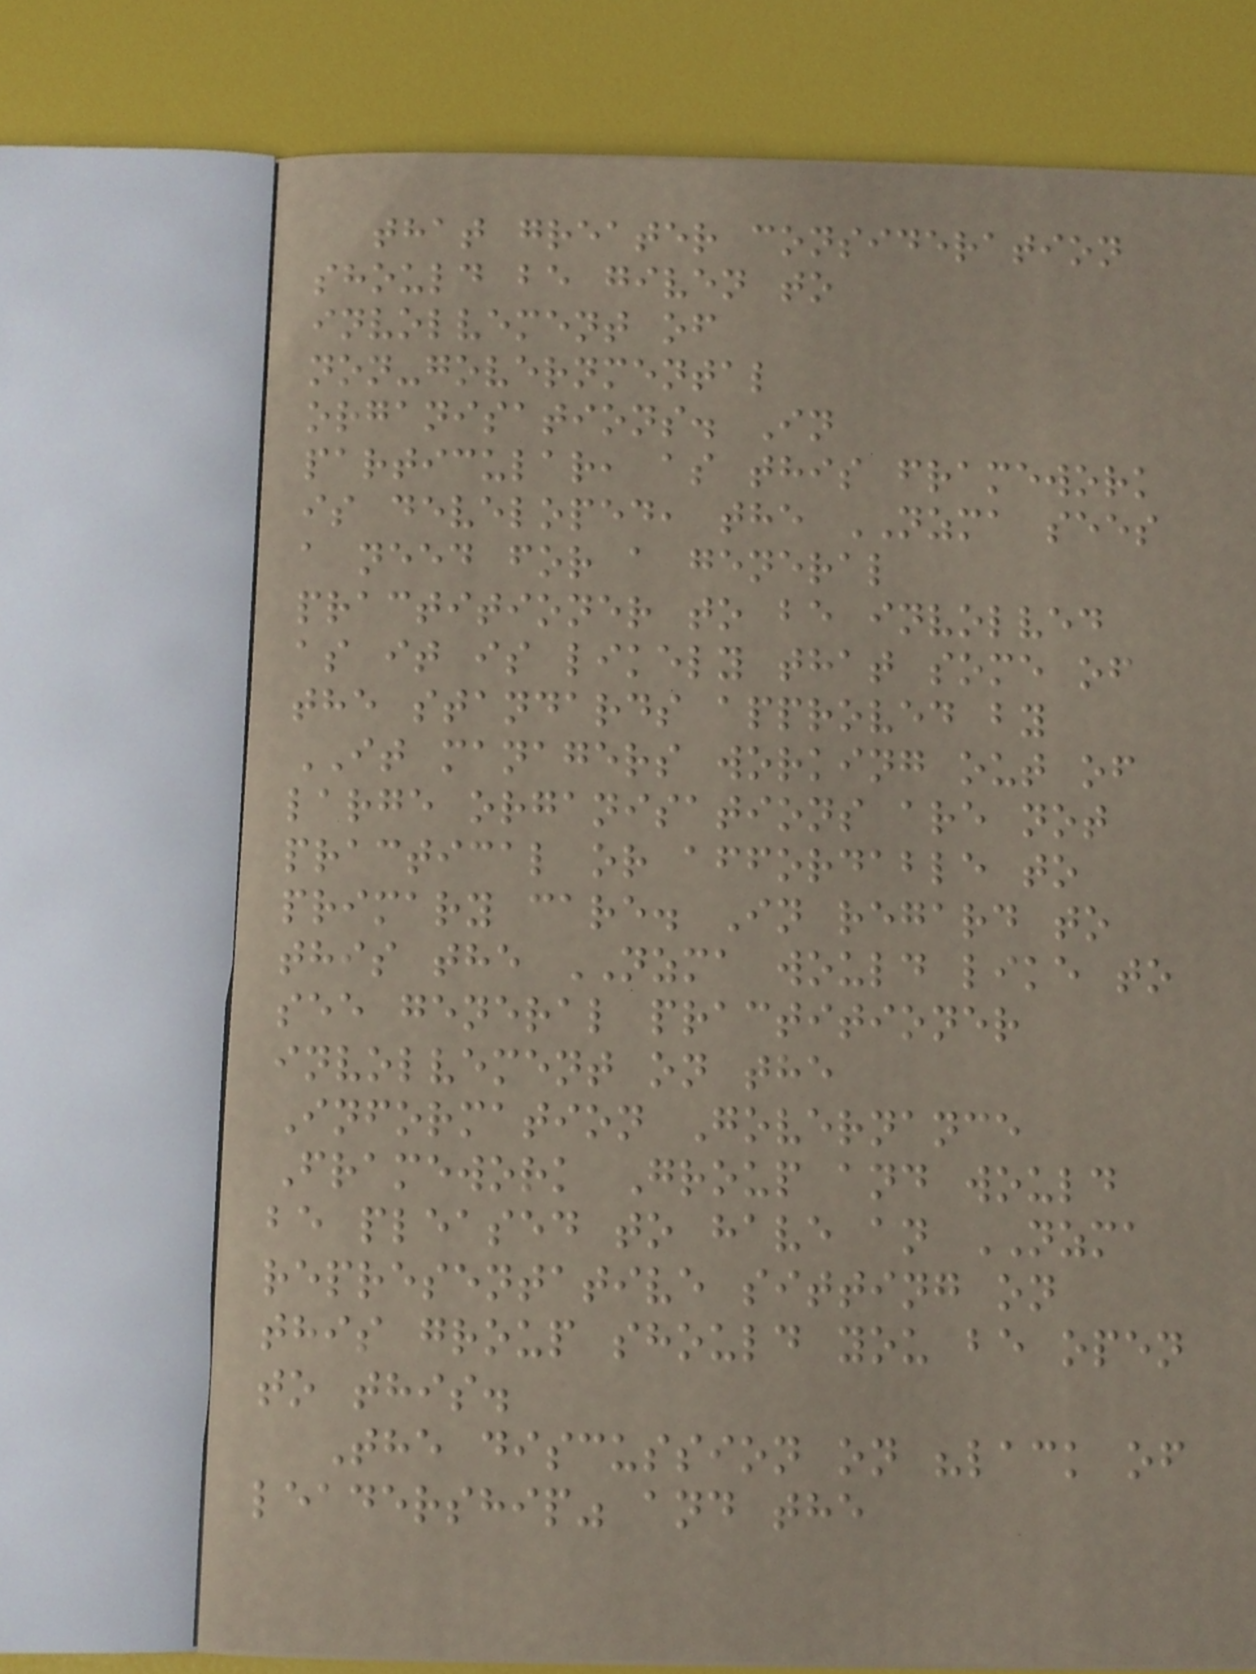that greater consideration
should be given to
involvement of
non-governmental
organisations. In
particular, as this framework
is developed, the NZMA sees
a need for a general
practitioner to be involved
as it is likely that some of
the standards approved by
IT managers working out of
large organisations are not
practical or affordable to
primary care. In regard to
this the NZMA would like to
see general practitioner
involvement on the
Information Governance
Framework Group and would
be pleased to have an NZMA
representative sitting on
this group should you be open
to this.
The discussion on "lack of
leadership" and the
